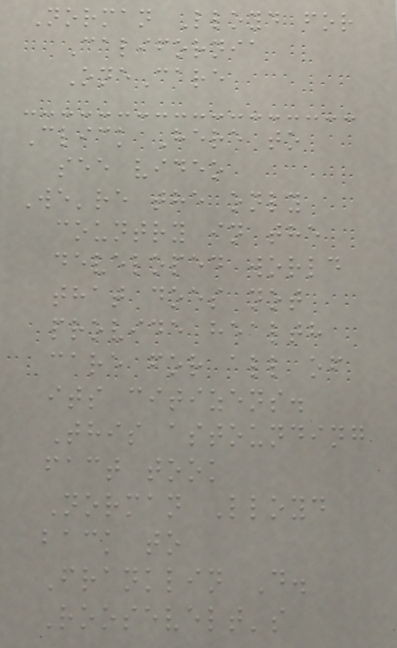Norman Lloyd for
California
OneCare
Click Here to
see video
We're the only
country in the
developed world
that does not
provide health
care for all of
its citizens.
This astounding
fact took
Norman Lloyd
back to
Franklin D.
Roosevelt's
